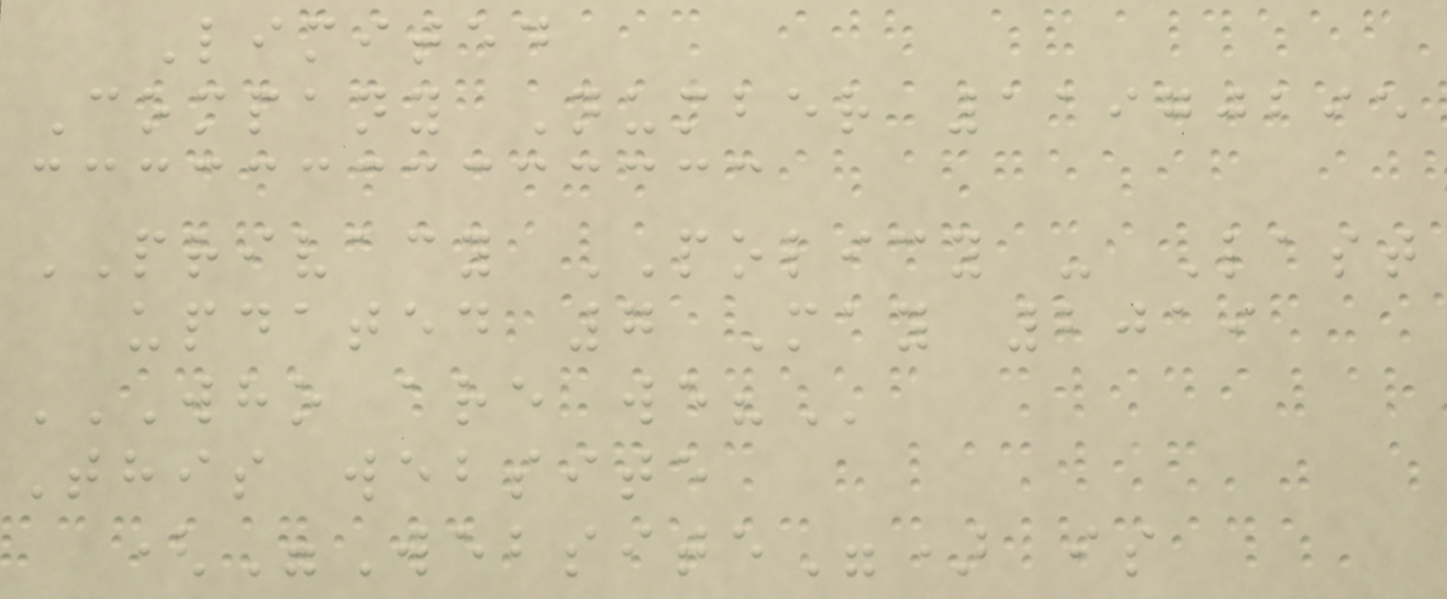Limited
Company Number 11970295
PRIVACY POLICY - Last
updated 7 May 2019
WHO ARE WE?
This website
("Website") is
